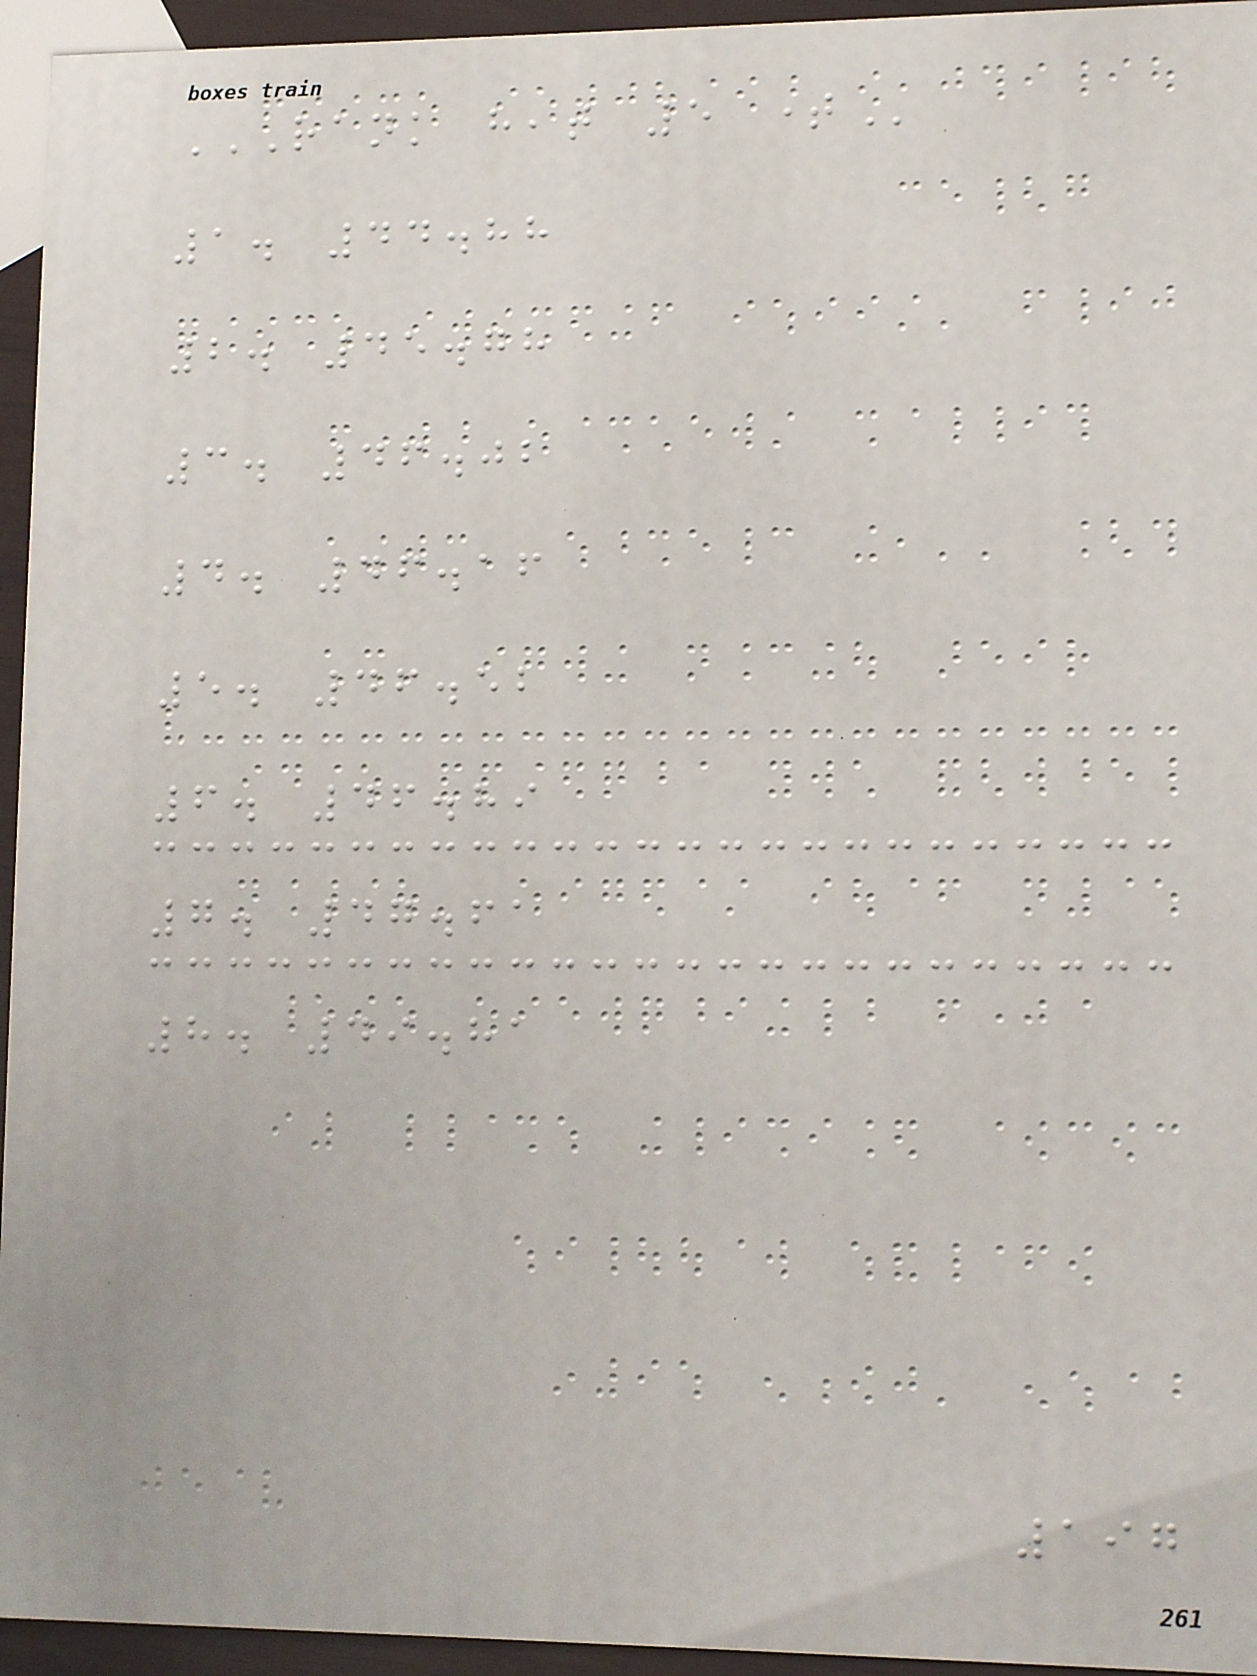RANK HEAT 5 TIME
1. 44.88
2. 45.78
3. 46.02
4. 46.16
5. 46.52
6. 46.89
7. 47.61
8. 49.81
197
